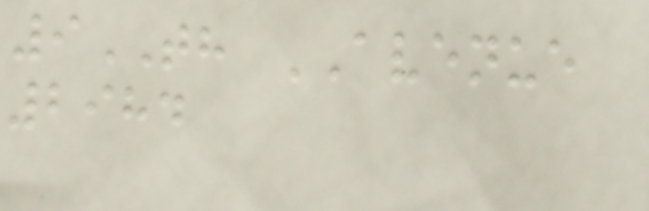9TH AVENUE
2984
